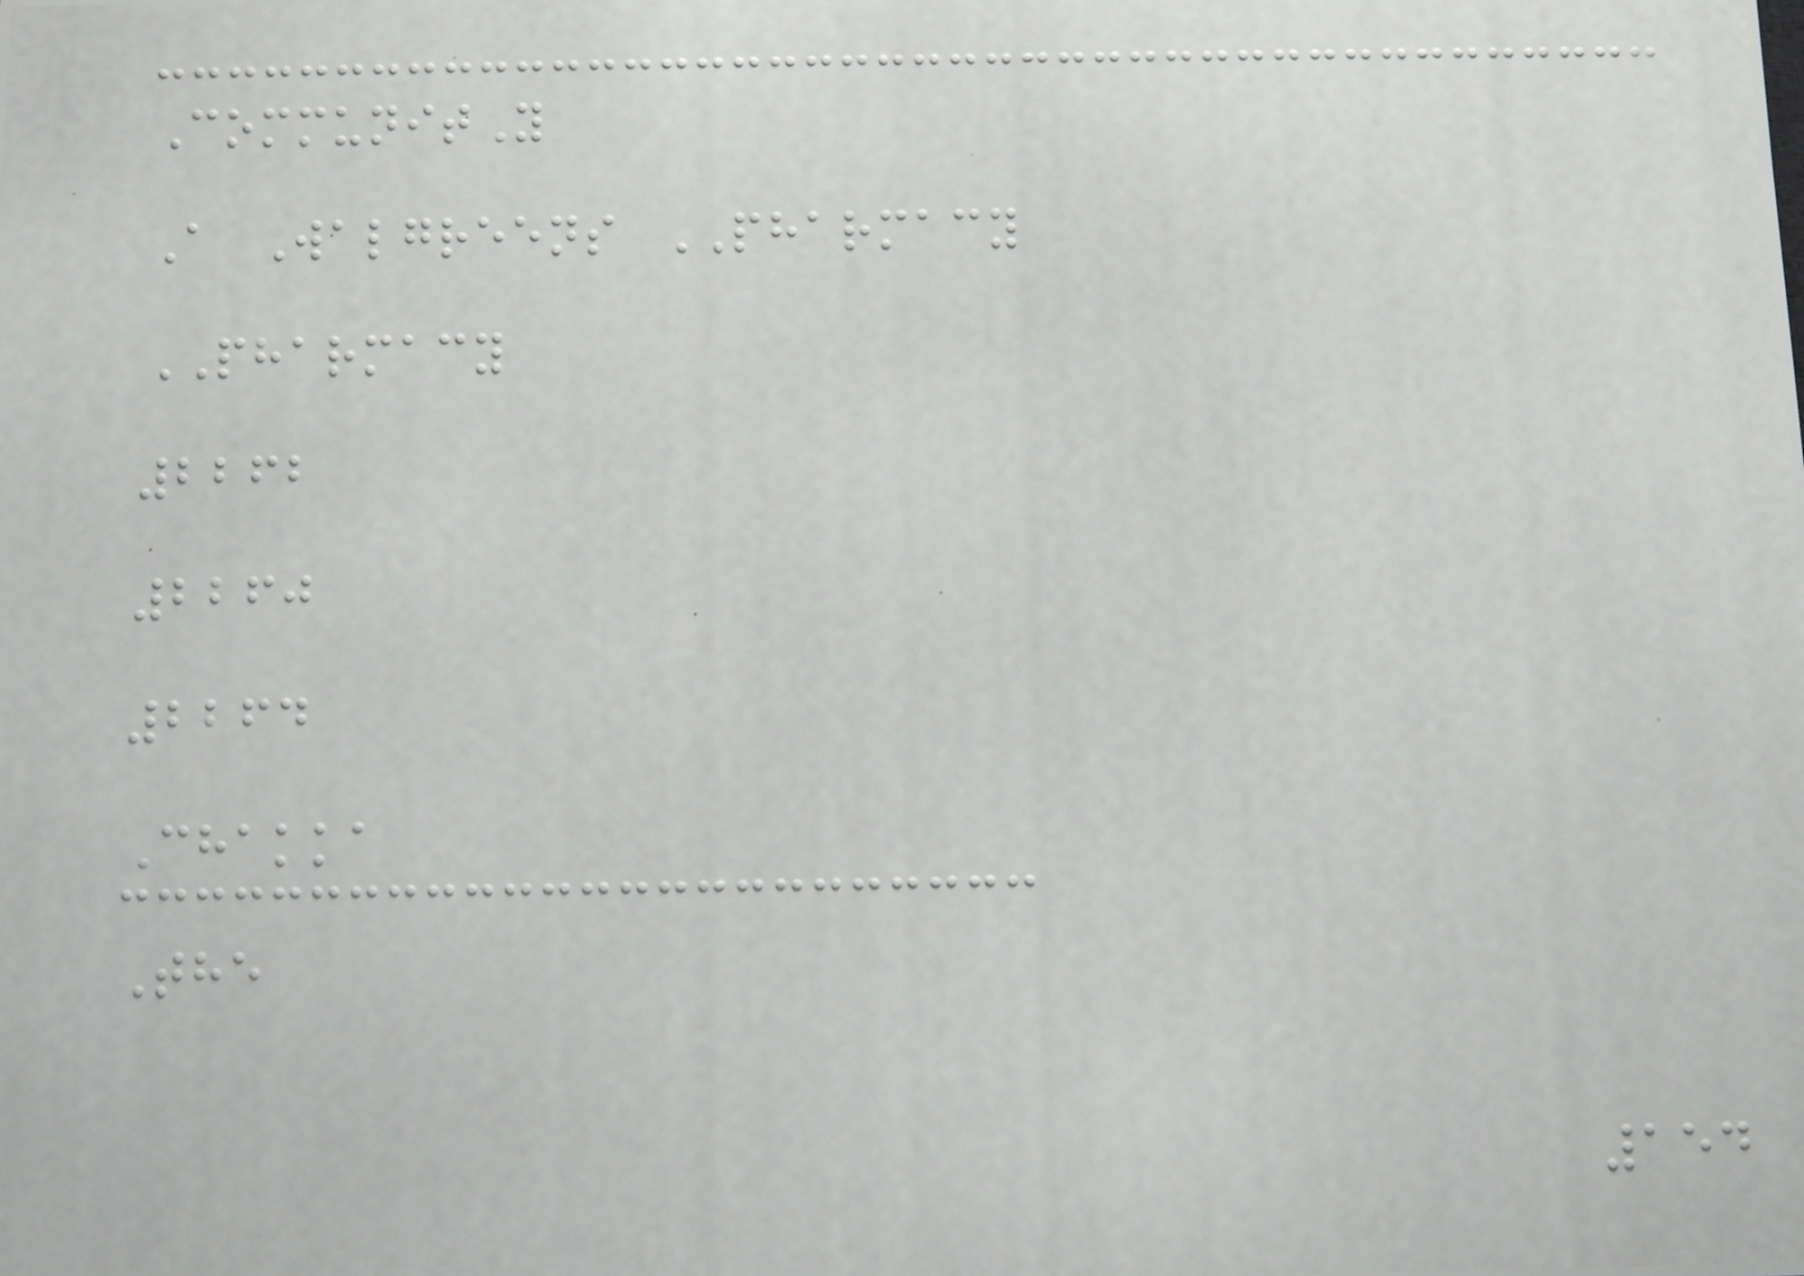CommunitY
A Walgreens PHARMACY
PHARMACY
2262
2260
2264
Chakka
The
154
